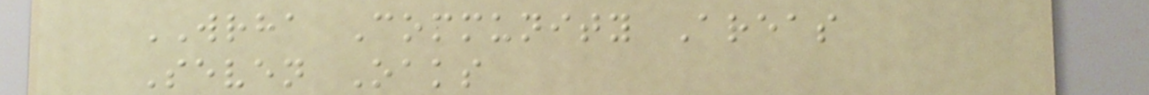WRHA Community Areas
Seven Oaks
